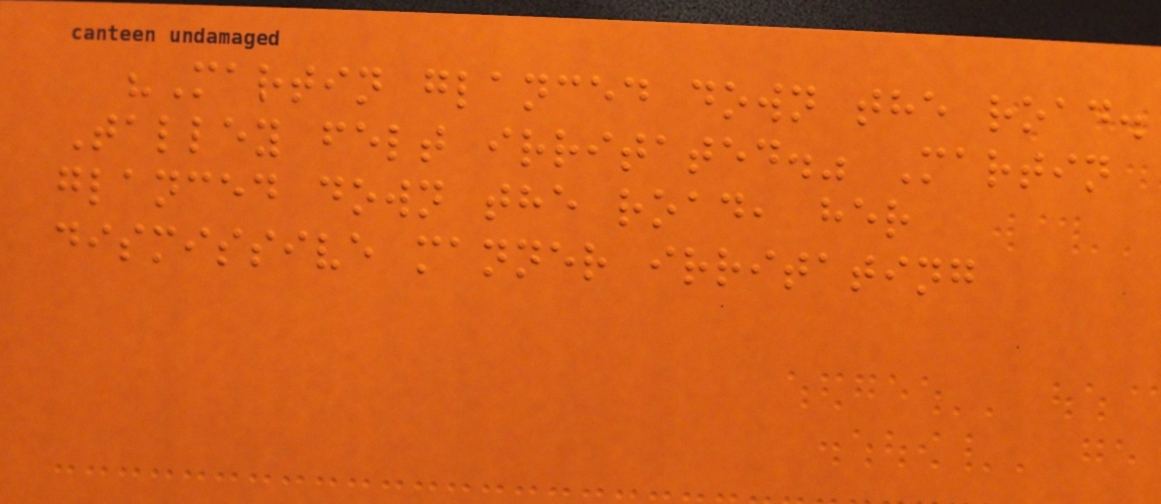"Martin glanced down the road.
Talley felt irritated." Martin
glanced down the road, her
dismissive manner irritating
